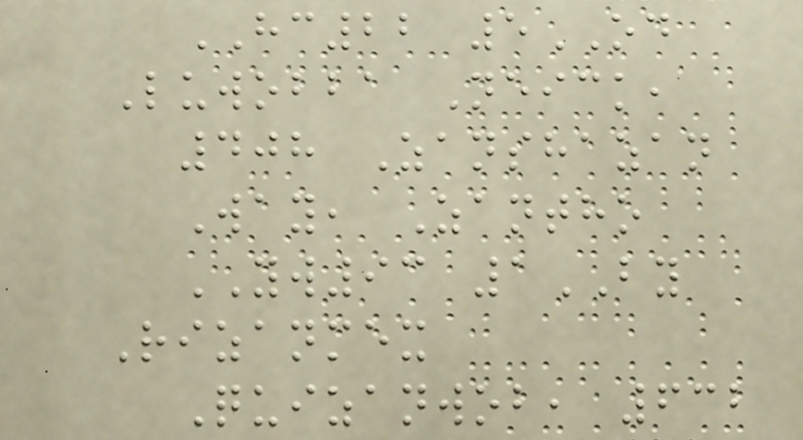HC22 5OD
Luwobba Neick,
408 Zanshazan
Way, Zantho
YW93 1BY
Rizanmex
Quizanwob, 632
